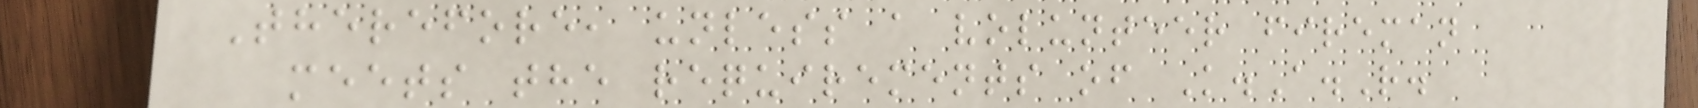Therefore, unless a volunteer fireman
meets the requirements of K.A.R.
